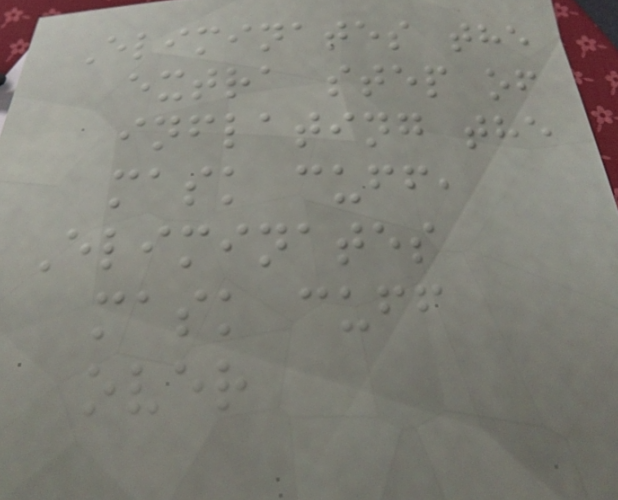Eliminates the
extra step of
inflating the
mask cuff,
Eliminates
mask cuff
over
